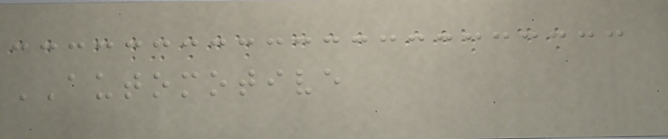AUTOMOTIVE
